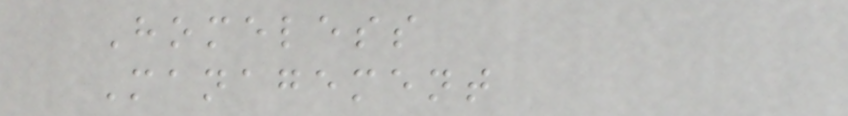Homeless
Management
